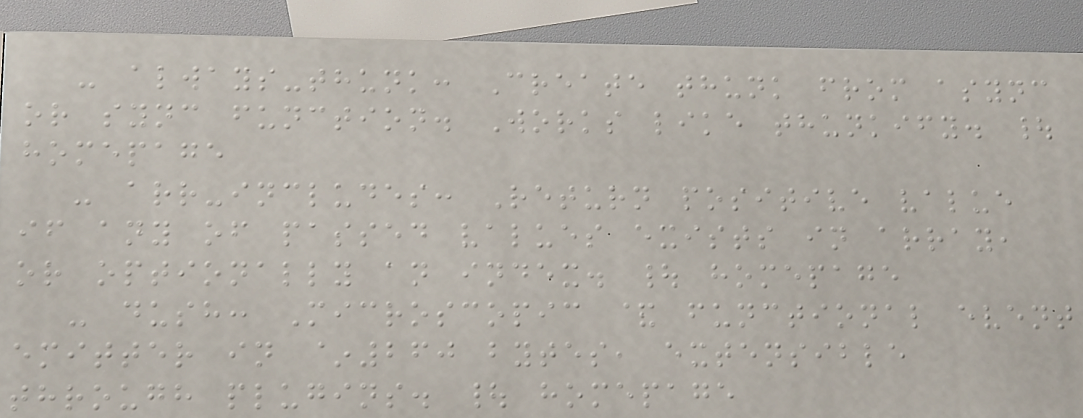- always-thunk: Create thunk from async
or sync function. Works like thunkify. |
homepage
- arr-includes: Return positive value
if any of passed values exists in array,
or optionally an index. | homepage
- dush: Microscopic & functional event
emitter in ~260 bytes, extensible
through plugins. | homepage
